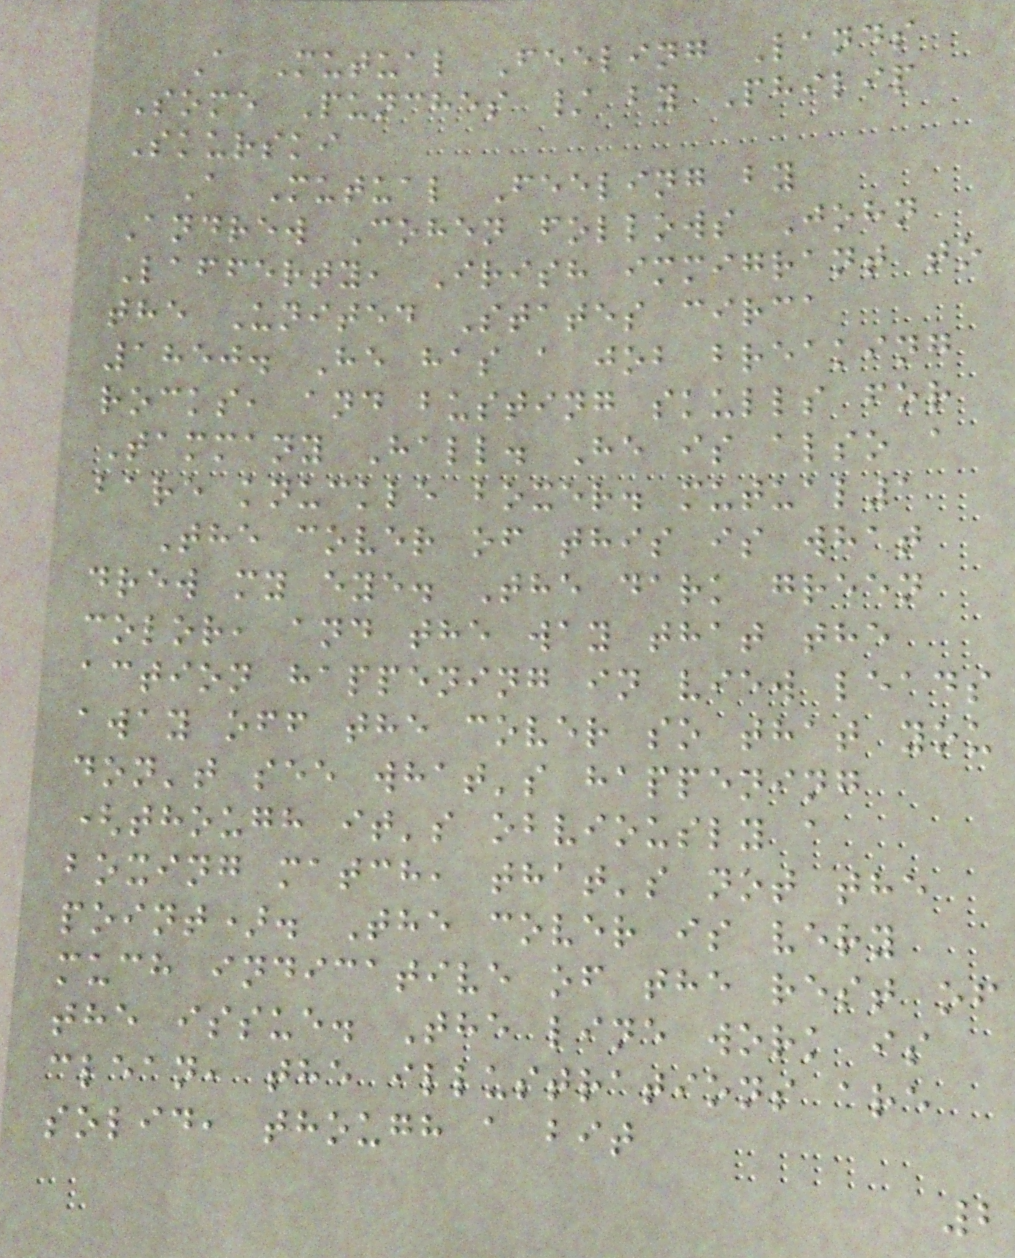A Mutual Feeling Lands
Some Punches / by Philip
Skurski
A Mutual Feeling by
Andrew Cohen follows John
Lafferty, Irish immigrant to
the United States circa
1850. He has a job breaking
rocks, and busting skulls for
Tammany Hall. He is also a
bare knuckle boxer. mutual1
The cover of this is what
drew my eye. The dark green
color, and the way that the
action happening in view leads
away off the cover so that you
don't see what's happening
(though it's obviously a
boxing match, that's not the
point). The cover is very
much indicative of the rest of
the issue. The line work is
clean, the illustrations are
solid, though a bit
2
